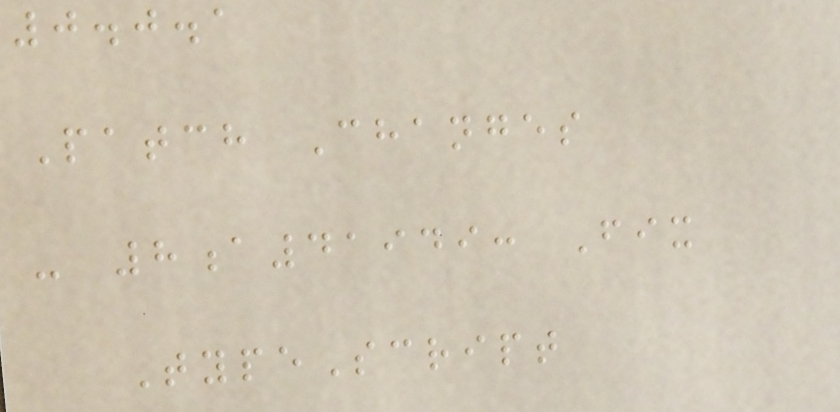0.0.1
Patch Changes
- 8a41949: Fix
TypeScript
